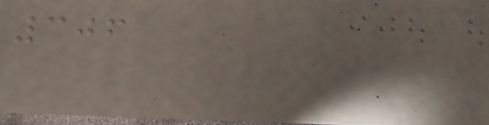306
